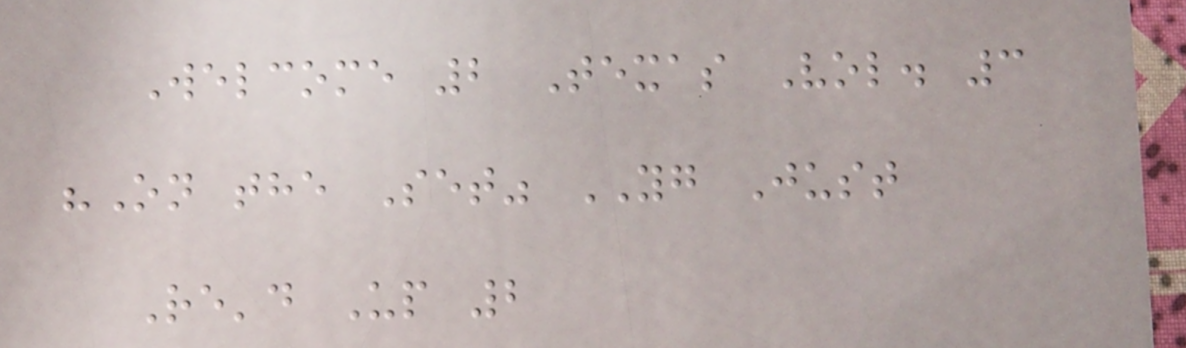Welcome 2 Texas Vol. 3
"On the Set" YG Just
Re'd Up 2
